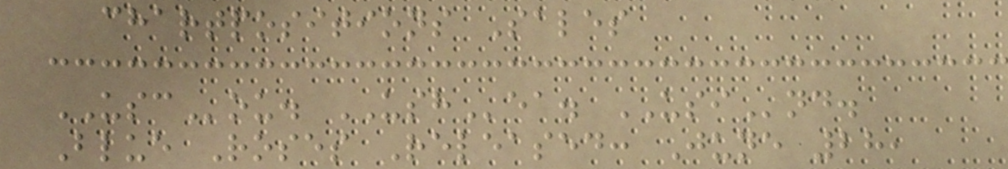chartpositions Sales
USCou. USHea. USInd.
Blue Roses Released: June 28,
